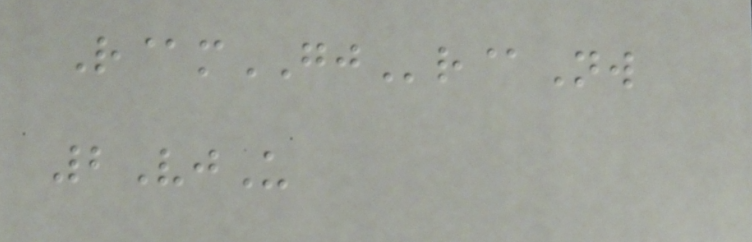R@mGJr@Nw
2VjU
